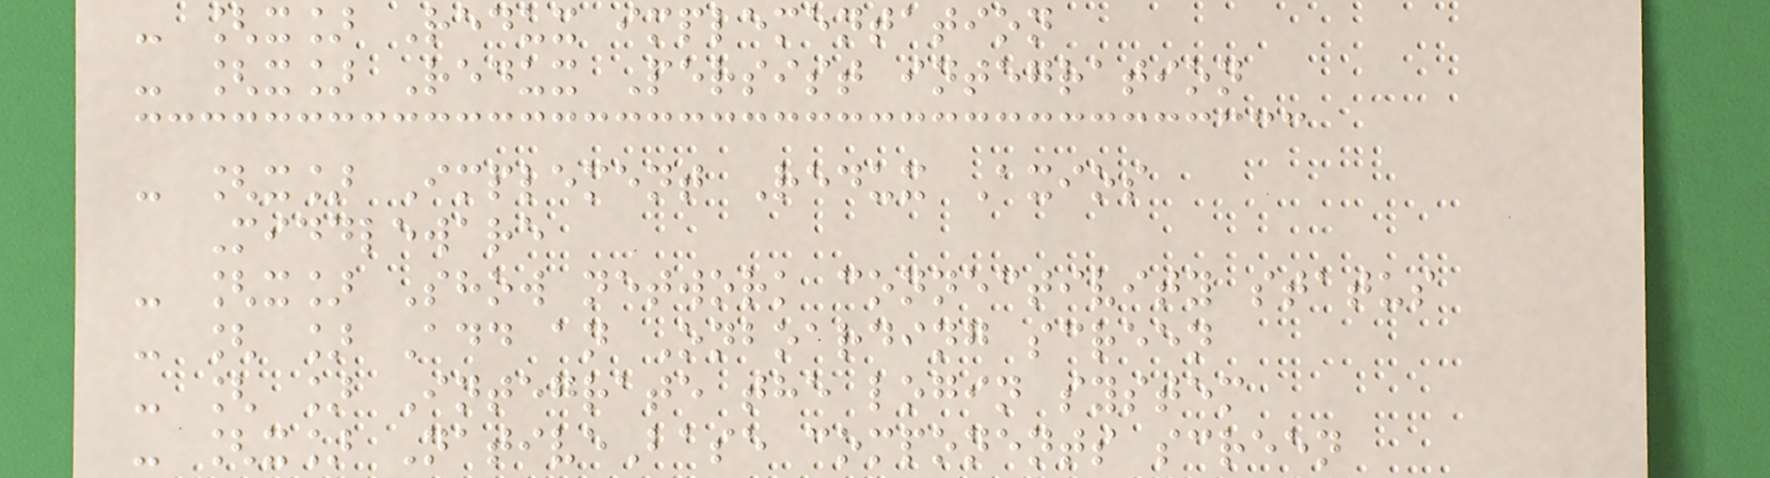- [x] Redux implementation
- [x] Redux Persist integration
- [x] Implement Redux Axios
Middleware
- [x] Show network connectivity status
- [ ] Add an Onboarding screen
- [ ] Integrate the login system
- [x] NativeBase components screen
